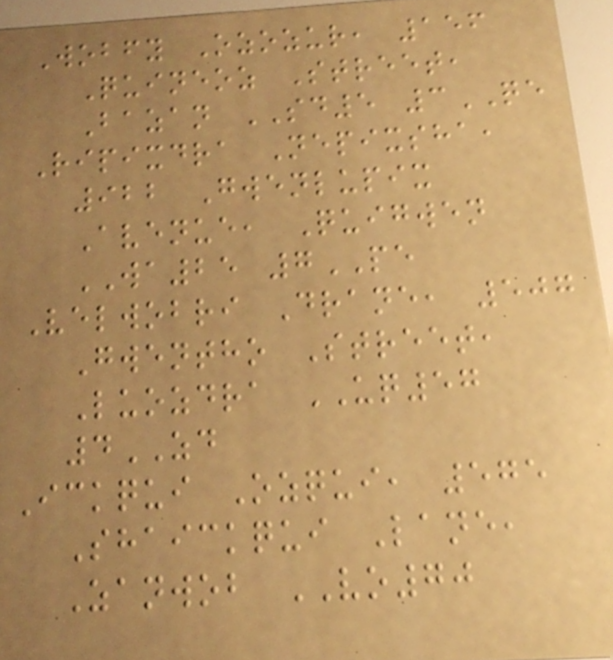Wobfy Ozozur, 156
Quineoz Street,
Bazan SD5 3QE
Ripixdra Nepixsha,
922 Gwenlupix
Avenue, Quigwen
WA25 7PE
Velwobri Drane, 507
Gwentho Street,
Luozdra UQ57
4ZD
Ickqui Ozqui, 575
Shaickqui Lane,
Zanwob VO70
